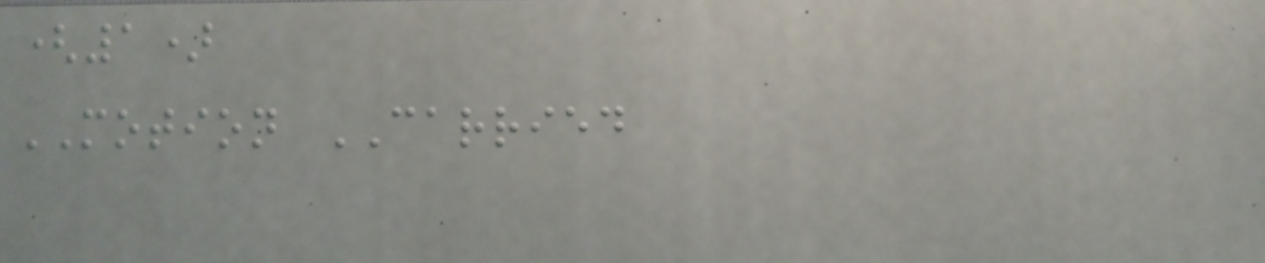(1)
MOTION CARRIED
